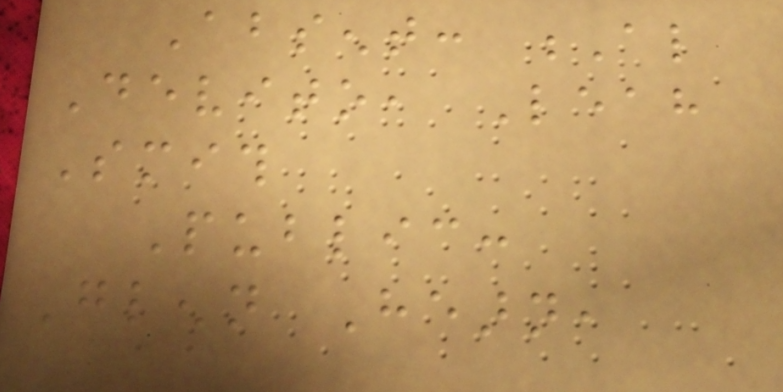Absent: Al
Devito, Leah
Smith
Public:
Glenn Hearn,
